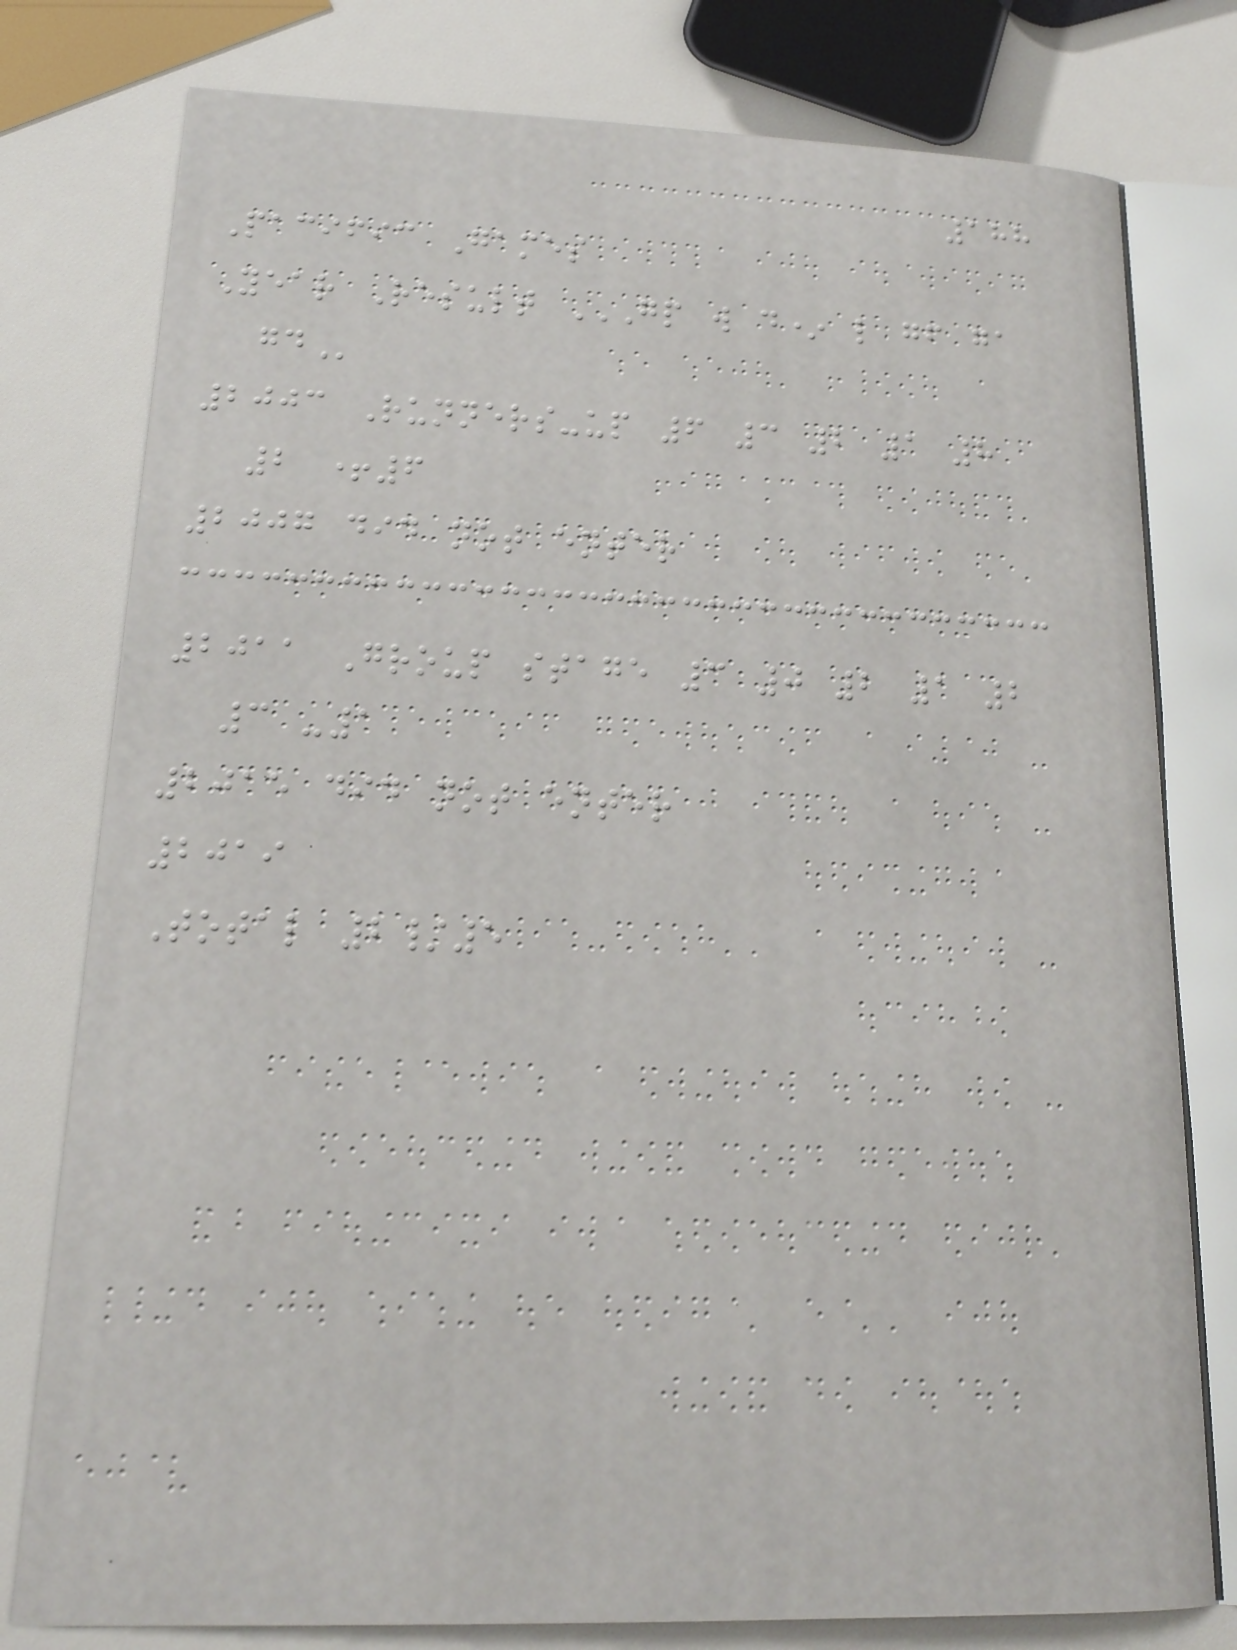188
Pacific Games
Year Result GP W D* L GF GA
GD
2003 Runners-up 6 3 2 1 8
2 +6
2007 did not enter
2011 Group stage 3 0 2 1 2
3 -1
2015 did not enter
2019
Total 2/5
